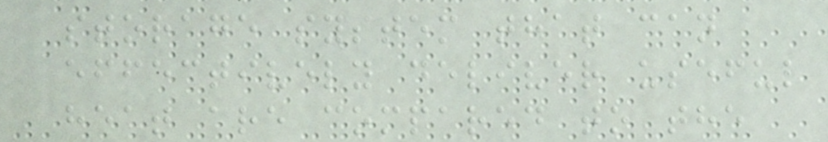storage system that can
effectively deliver useful
heat are compared to the
